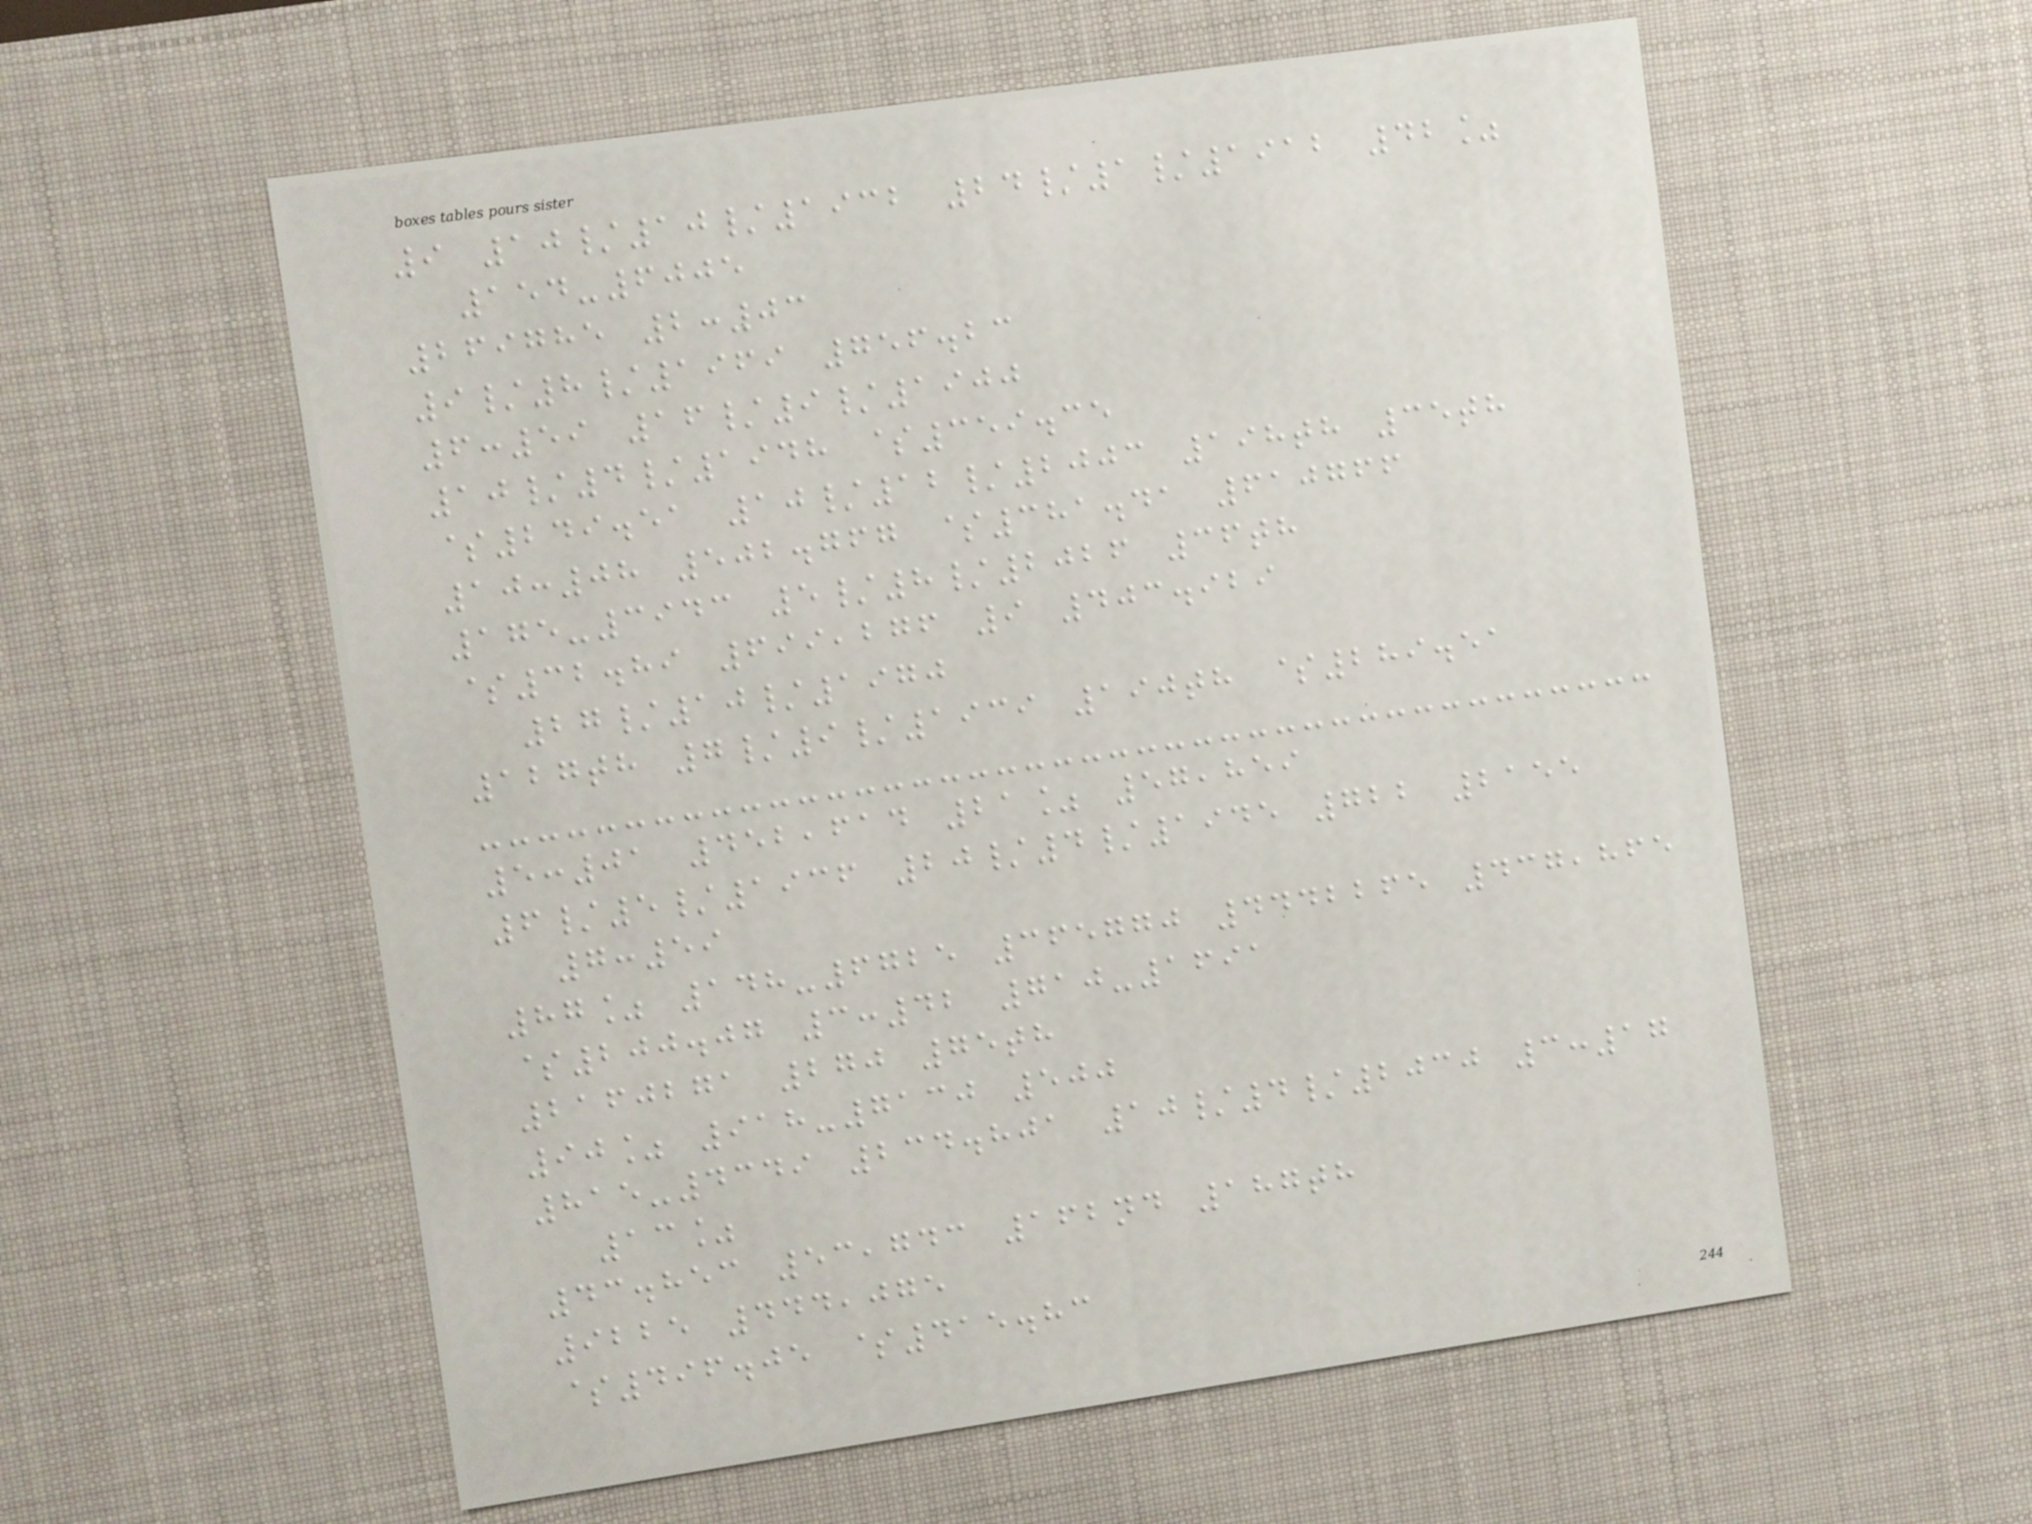9 10/10/1932 24/1/1912 42%
154-6005
269785 2:03
9/8/1969 756.23
6:59 16/9/1900
10/4/1948 $359.35
$249.51 10/12/2003 198th 35th
10:08 502.767 $381.41 610766
175-3943 5/8/2026 36th
$32.89 699,276 9 403.929
27/10/1970
127th 7/9/1939 190th $289.51
5:01 452,614 21% 57,859
6/5/1936 20/4/1945 722 2155
7:59
87% 148-6725 365770 4442265 437,865
$200.07 3:42 710-1691
2160271 270 75th
90% 918-7130 500
815-4349 234.801 10/4/2030 3:17
13%
43.853 53,743 162nd 187th
9225 444,075
$496.05 $415.83
